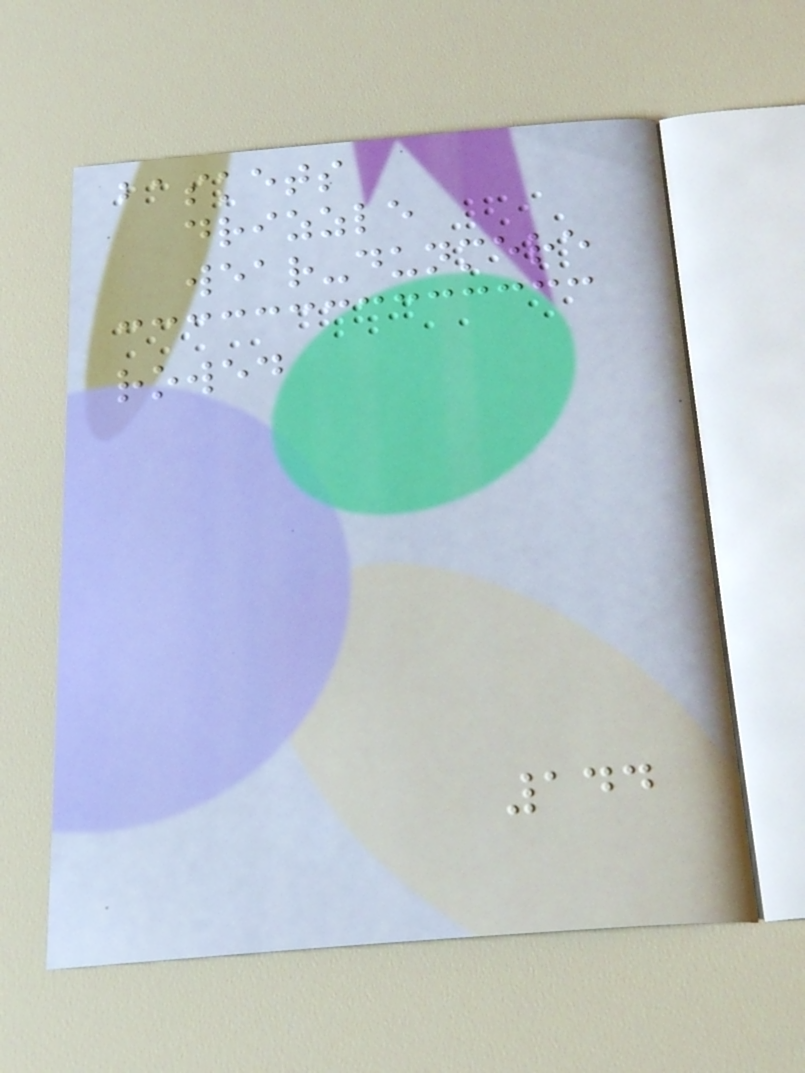baskets
drizzle
wear-dunmere
rowed
144
